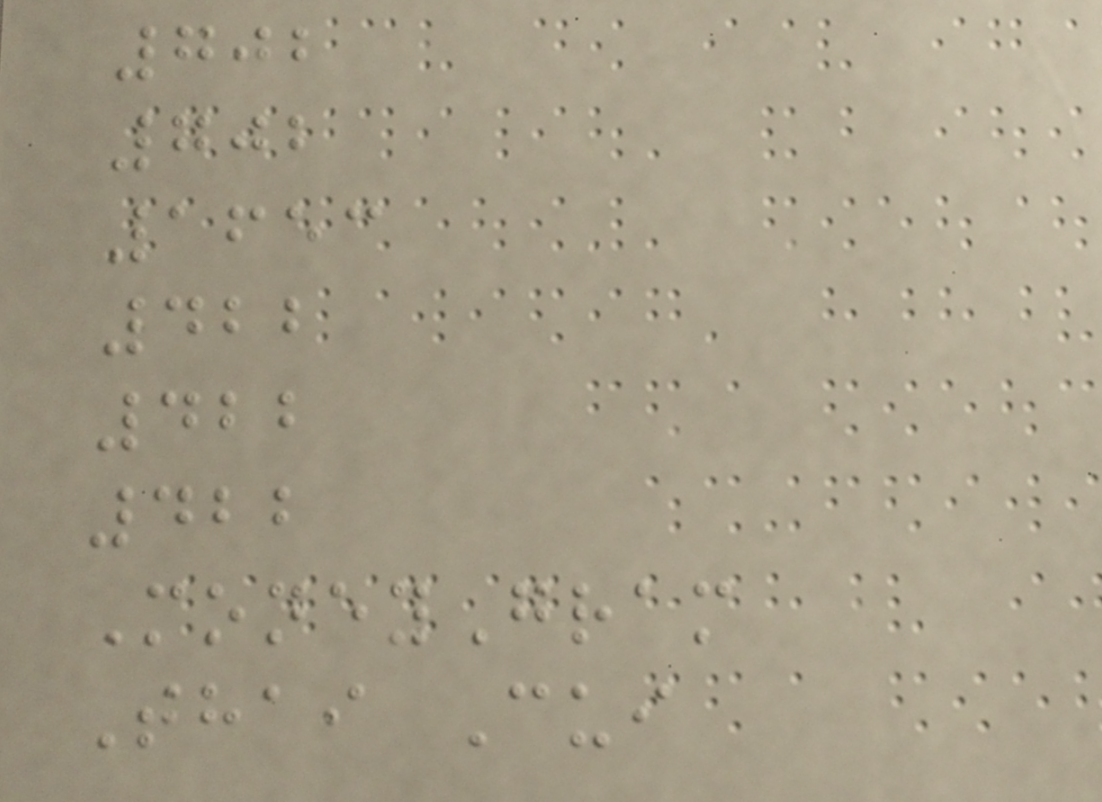702
702
1653
422
422
422
MoneyGram
Thai Cui
